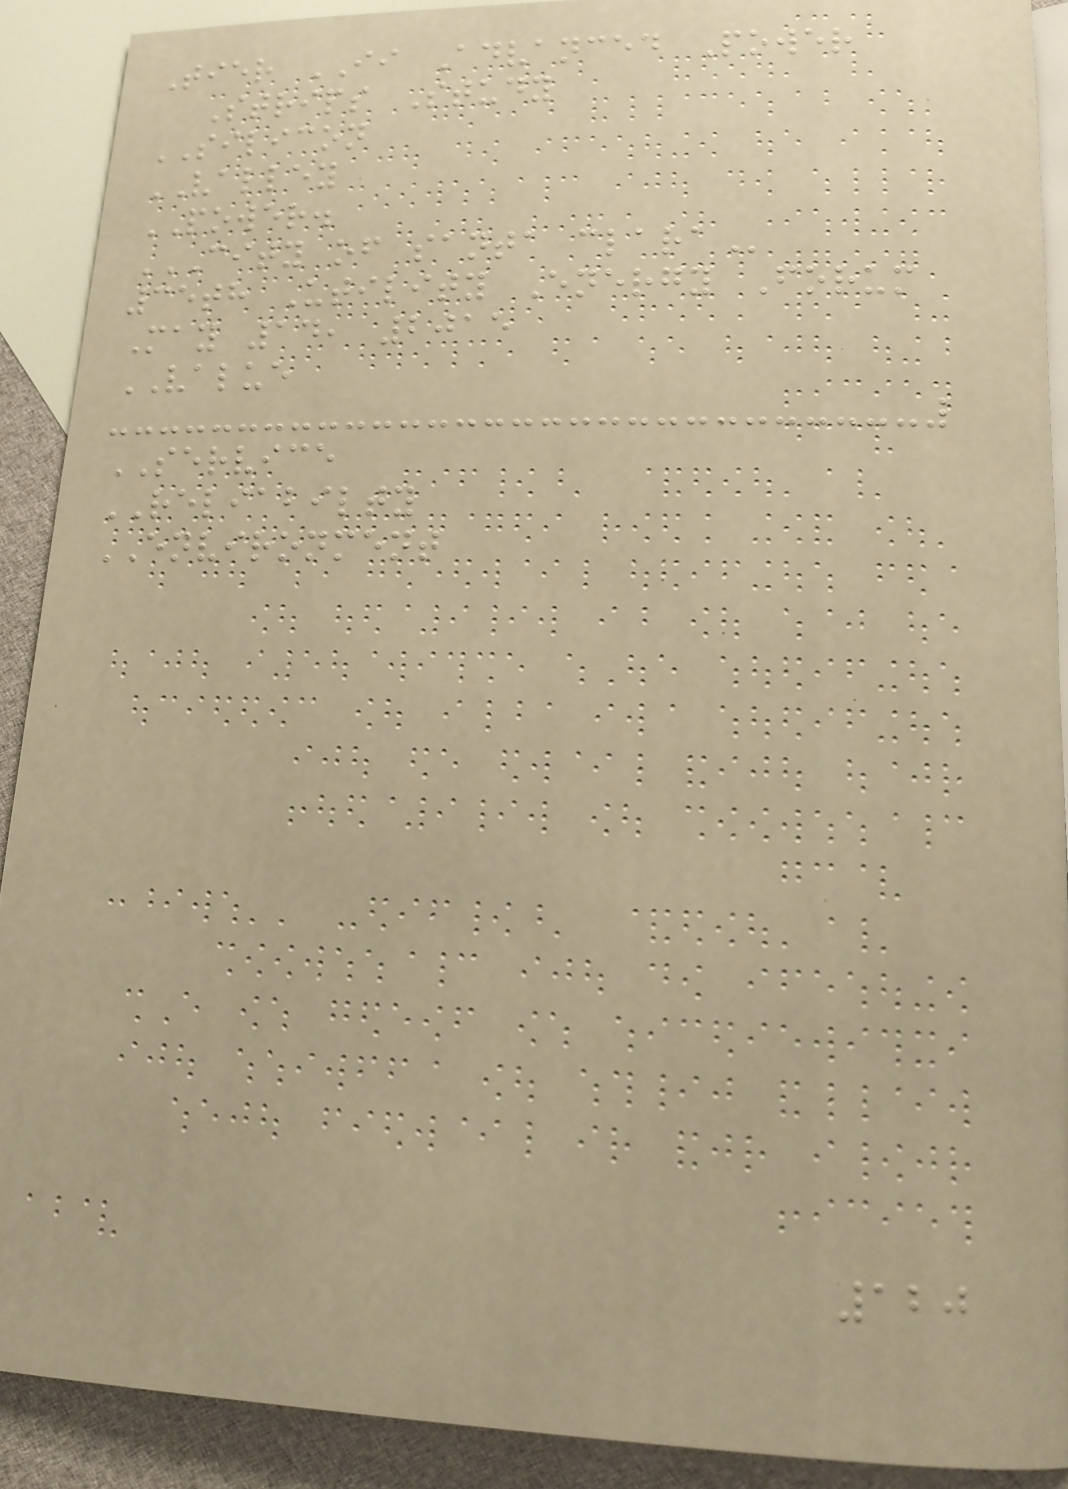Tier II Advanced Power
Strips Study
SILICON
VALLEY
POWER.
CITY OF SANTA CLARA
35th Utility Energy Forum
May 14, 2015
VALUE
SERVICE
RELIABILTY
ENVIRONMENT
120
